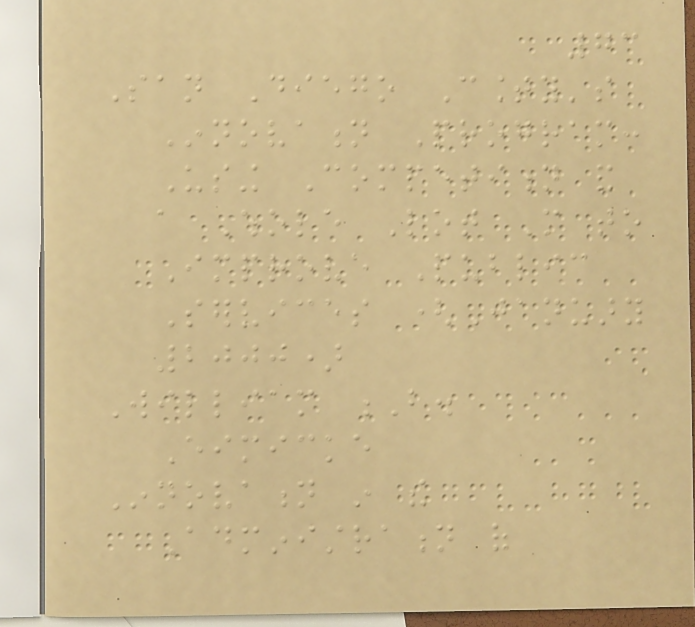73
San Diego County's
Innovation Program:
Using Competition and
a Whole Lot More to
Improve Public
Services (January
2000)
William B.
Eimicke
Innovation in the
Administration of
